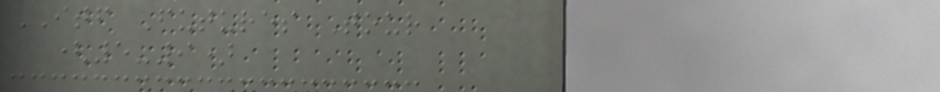ITF Futures Tour
(5-9)
